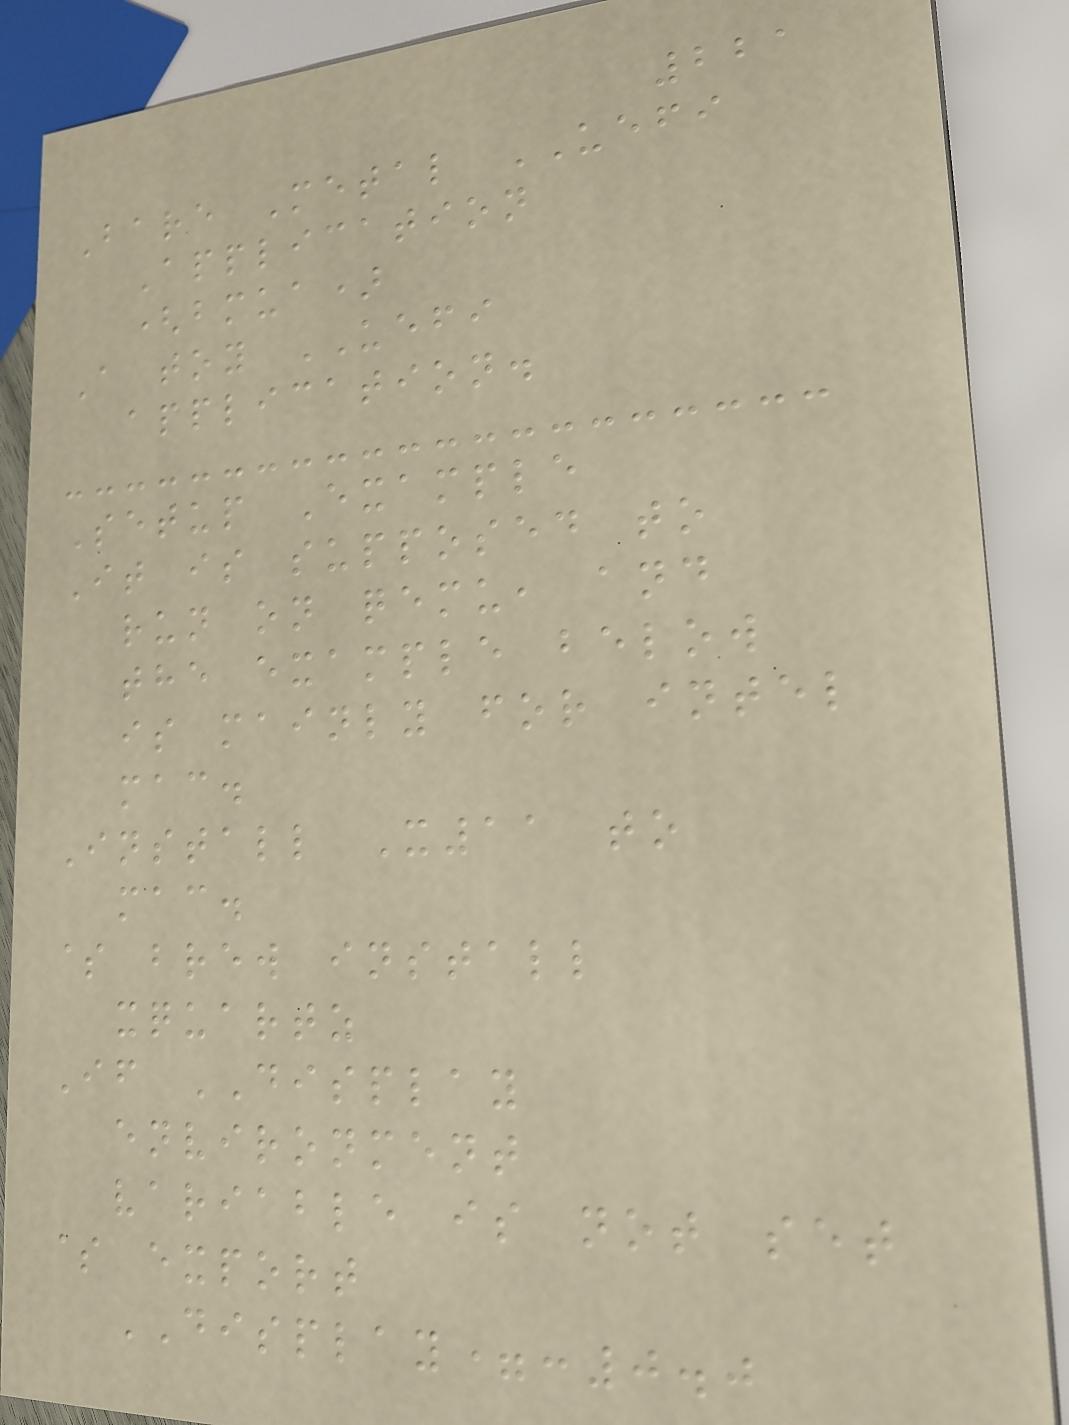221
Bare Metal UEFI
Application
(bmua)
A toy UEFI
application.
Setup Example
It is supposed to
run on qemu, and
the example below
is mainly for intel
mac.
Install X11 to
mac.
$ brew install
xquartz
If DISPLAY
environment
variable is not set
$ export
DISPLAY=:0.0
